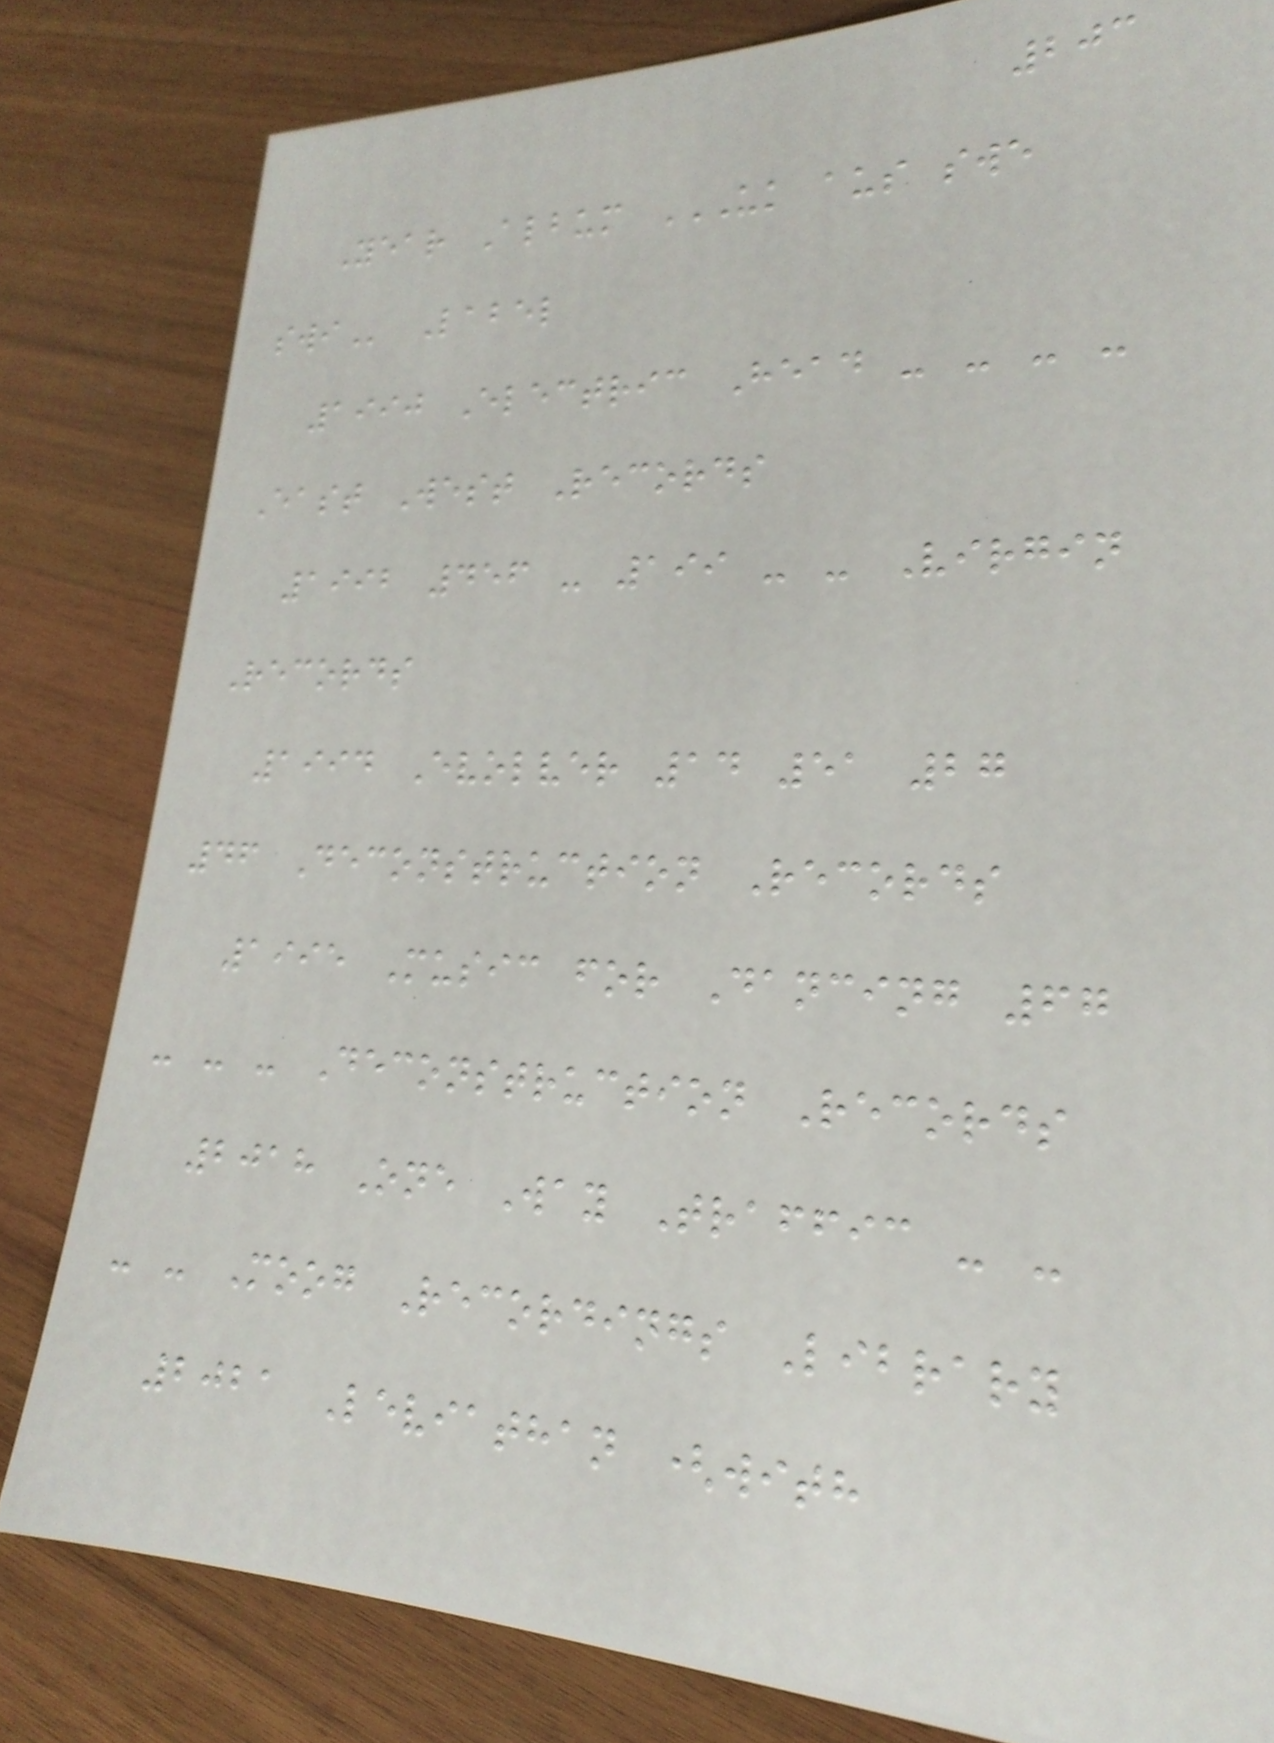203
Year Album UK AUS SWE
SWI Label
1990 Electric Head - - - -
East West Records
1992 456 - 199 - - Virgin
Records
1994 Evolver 14 51 27
46 Deconstruction Records
1995 Music for Dancing 67
- - - Deconstruction Records
2018 One Way Traffic - -
- - Moog Recordings Library
2021 Leviathan (with
